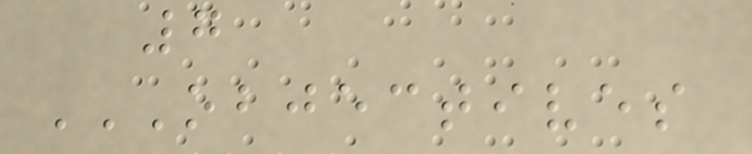7
OBJECTIVES
